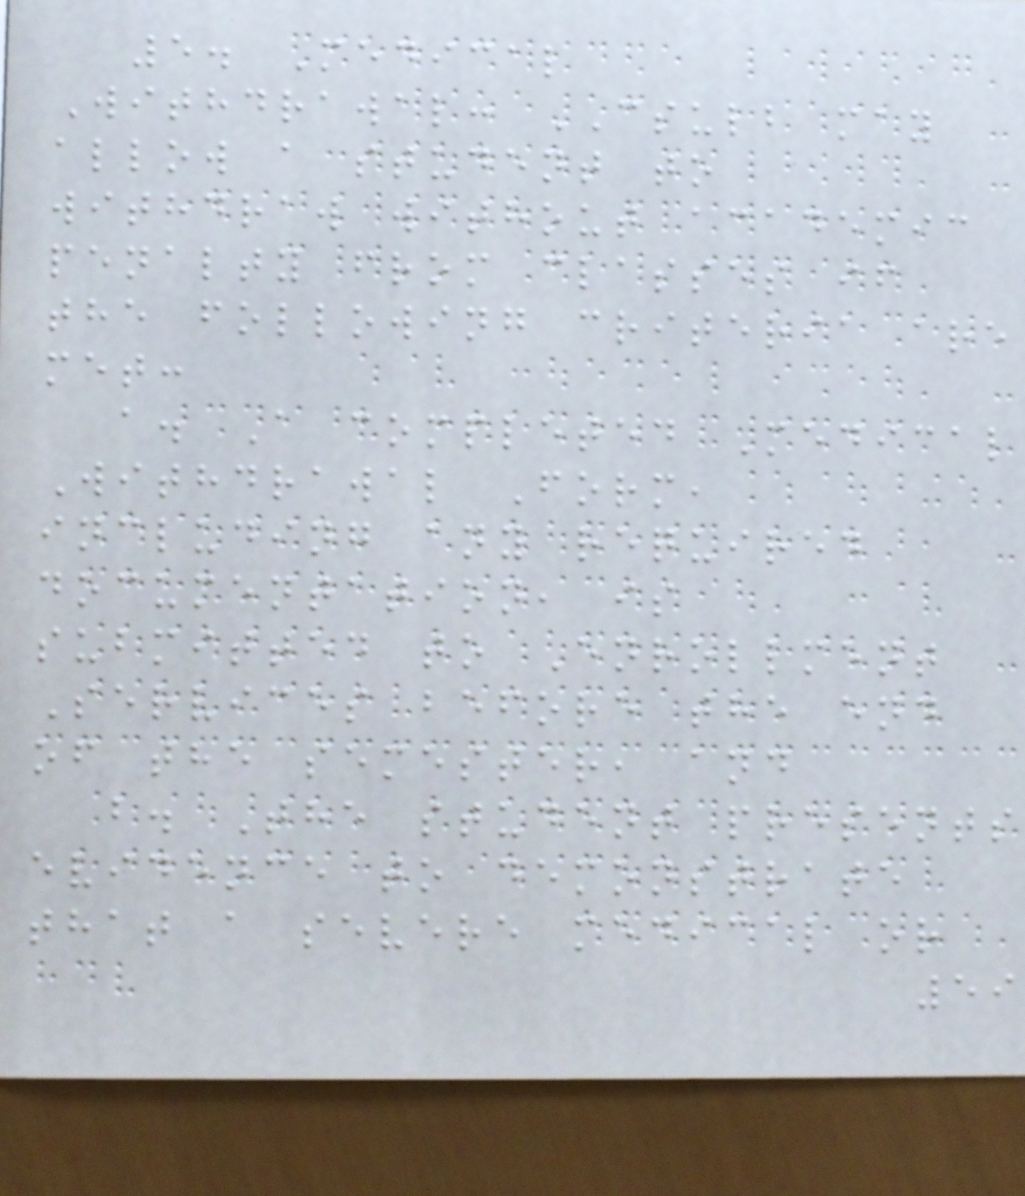5. Medical
Withdrawal: CSULB may
allow a student to
withdraw without academic
penalty from classes if
the following criteria are
met:
a. A completed Medical
Withdrawal Form,
including any required
documentation, is
submitted to Enrollment
Services before the end
of the semester, and
b. The student presents
evidence to demonstrate
that a severe medical or
59
